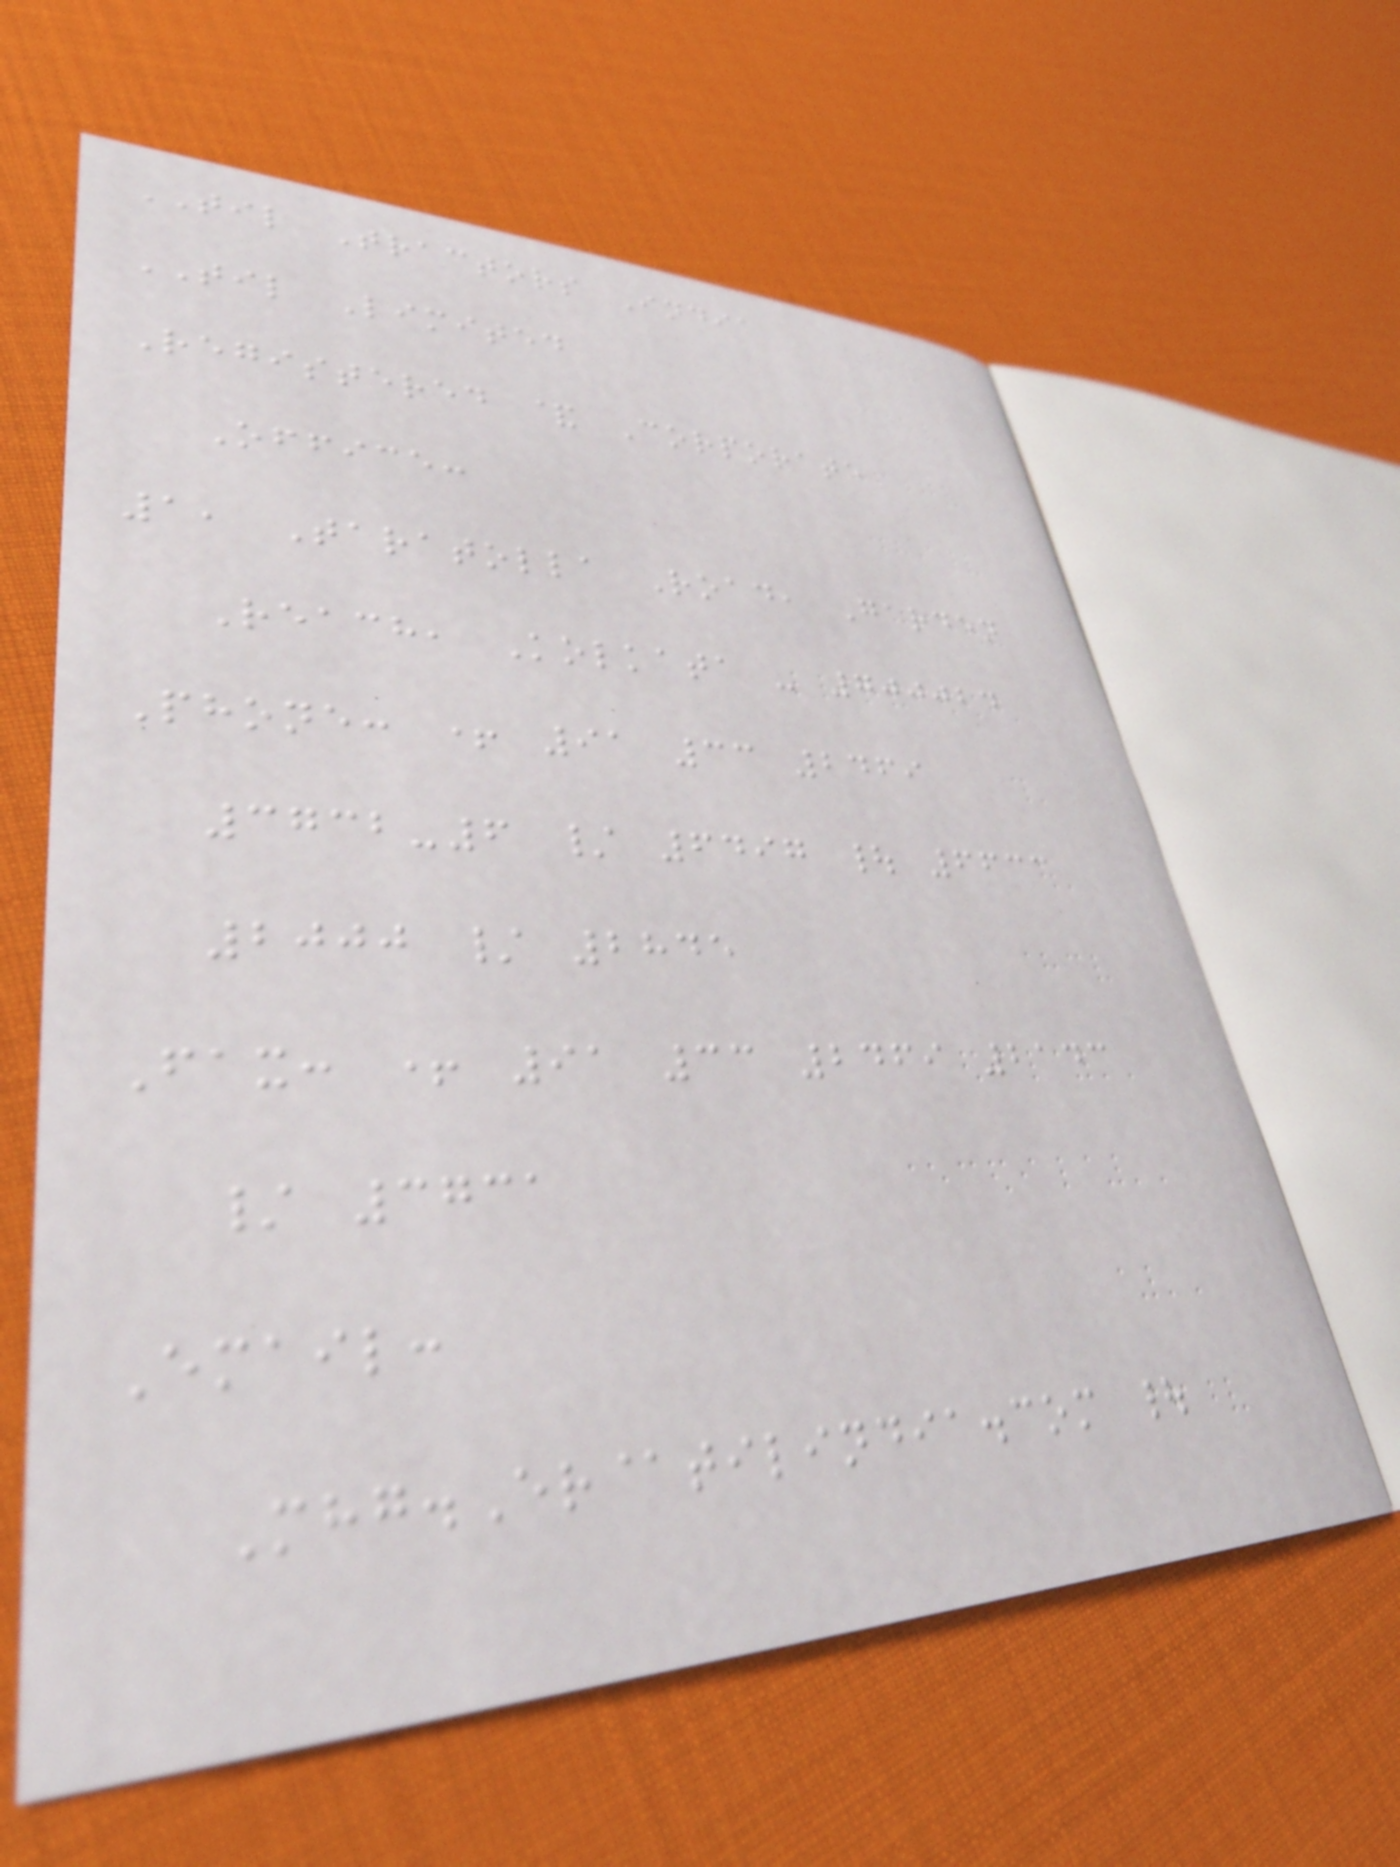TIL Tractors India
TIL Limited
Registered & Corporate
Office:
1, Taratolla Road, Garden
Reach, Kolkata - 700024
Phone: + 91 33 2469
3732-6 / 6497 | 6633
2000 / 2845
Fax: + 91 33 2469 2143
/ 3731
Email:
Mhg.Er@tilindia.com |
